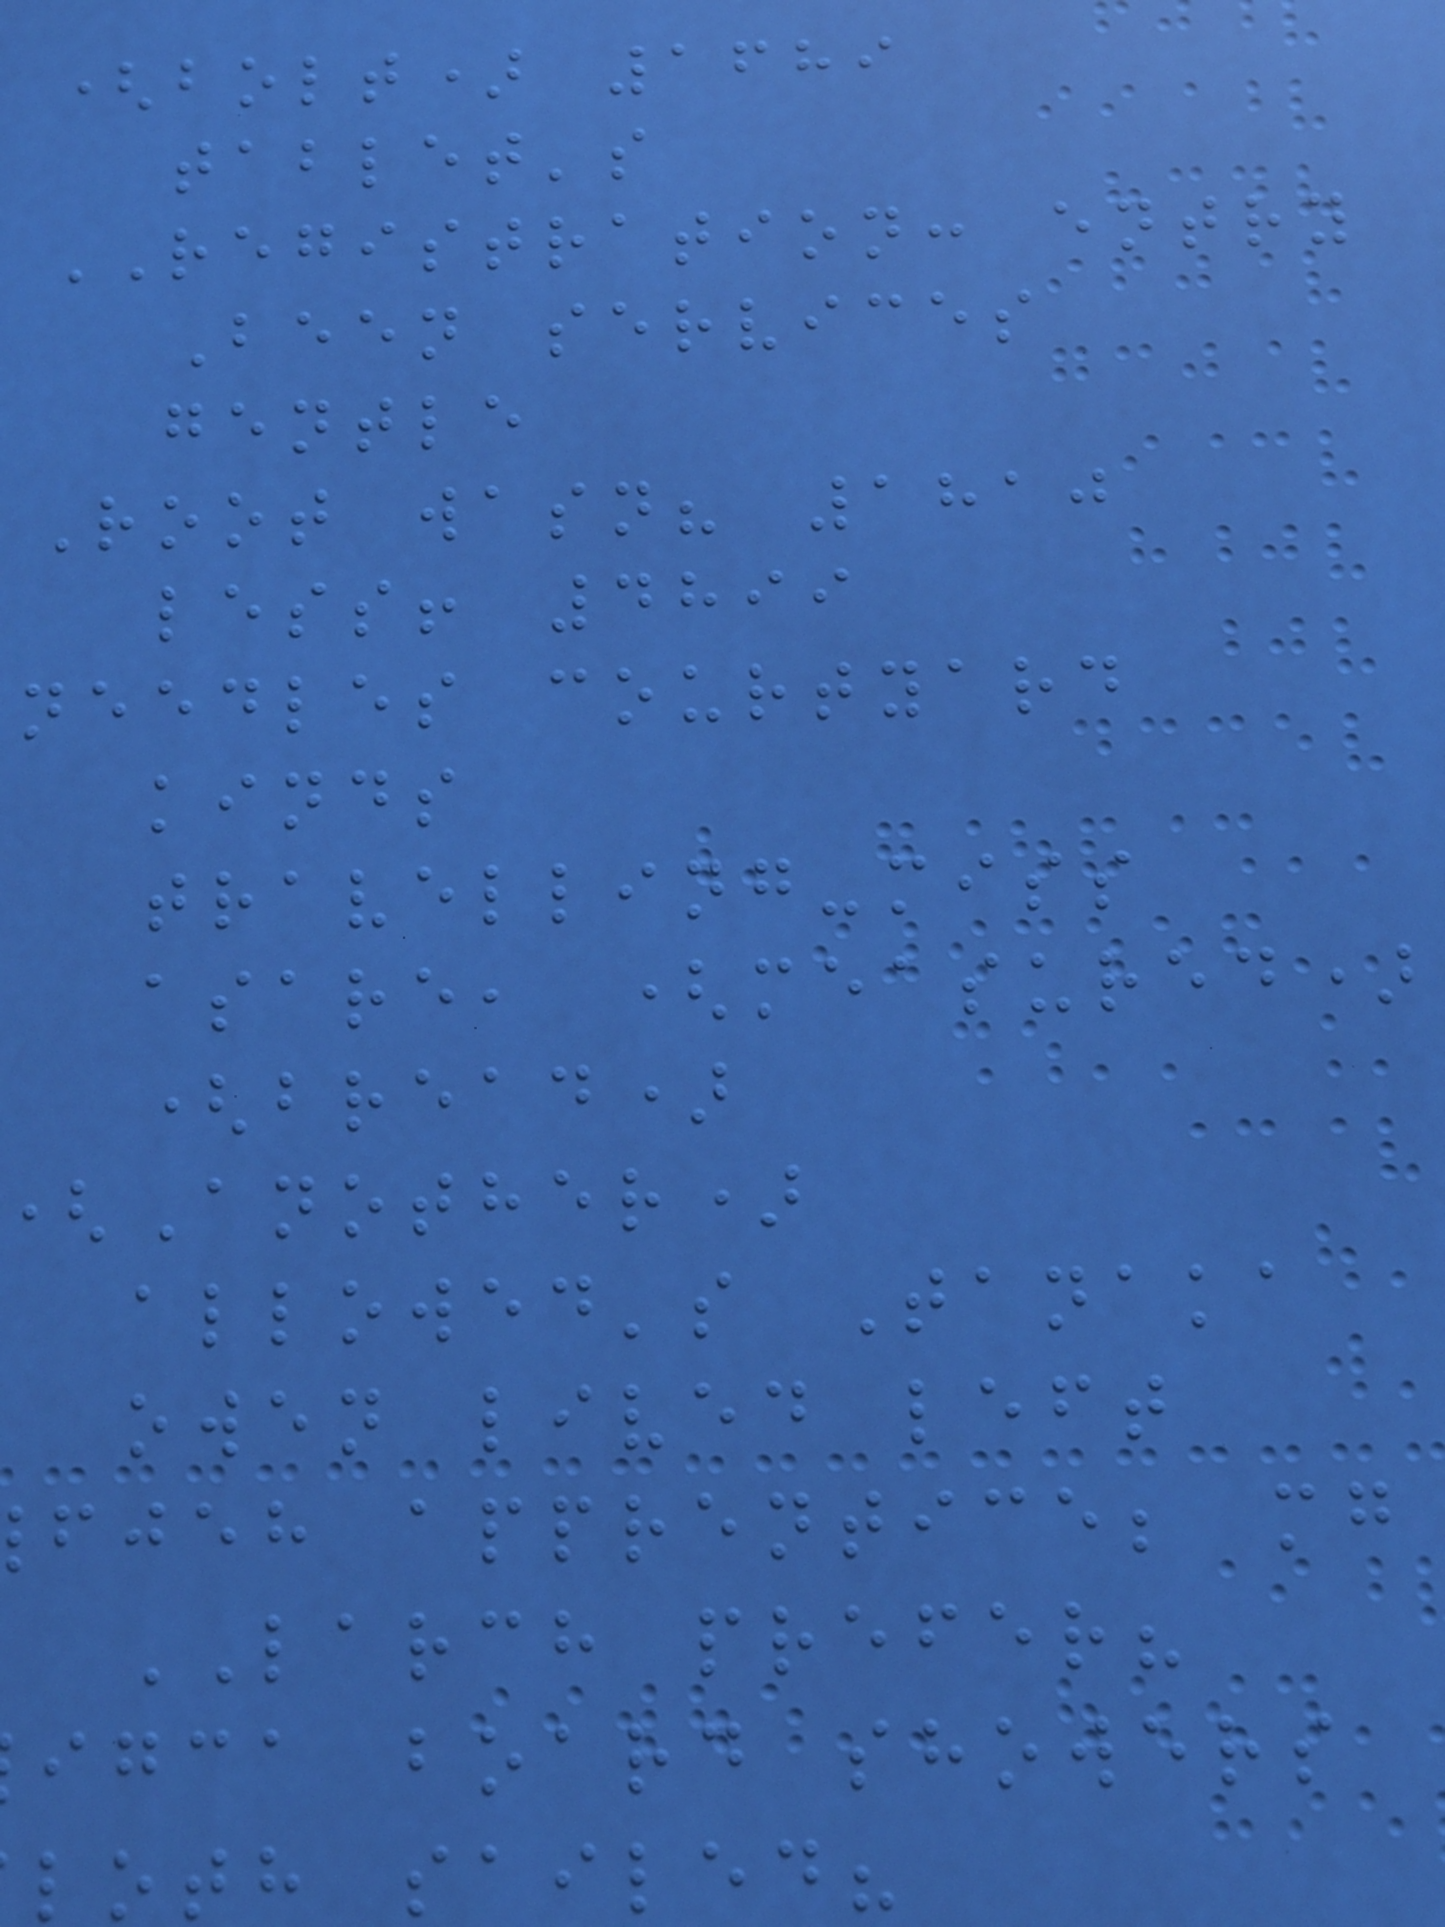(bolt) 1689
tablet's
REGISTRATION: entry
Been services
gentle
Root wasn? 1810
less! 4899
needles courtyard
kinds
travelling-miss
asare, (measured)
(bread)
Another)
allowed's Tanaka
owen lived left
fjeh apprentice; mg
LARCH prefer?
igca board showers
loth sailed?
